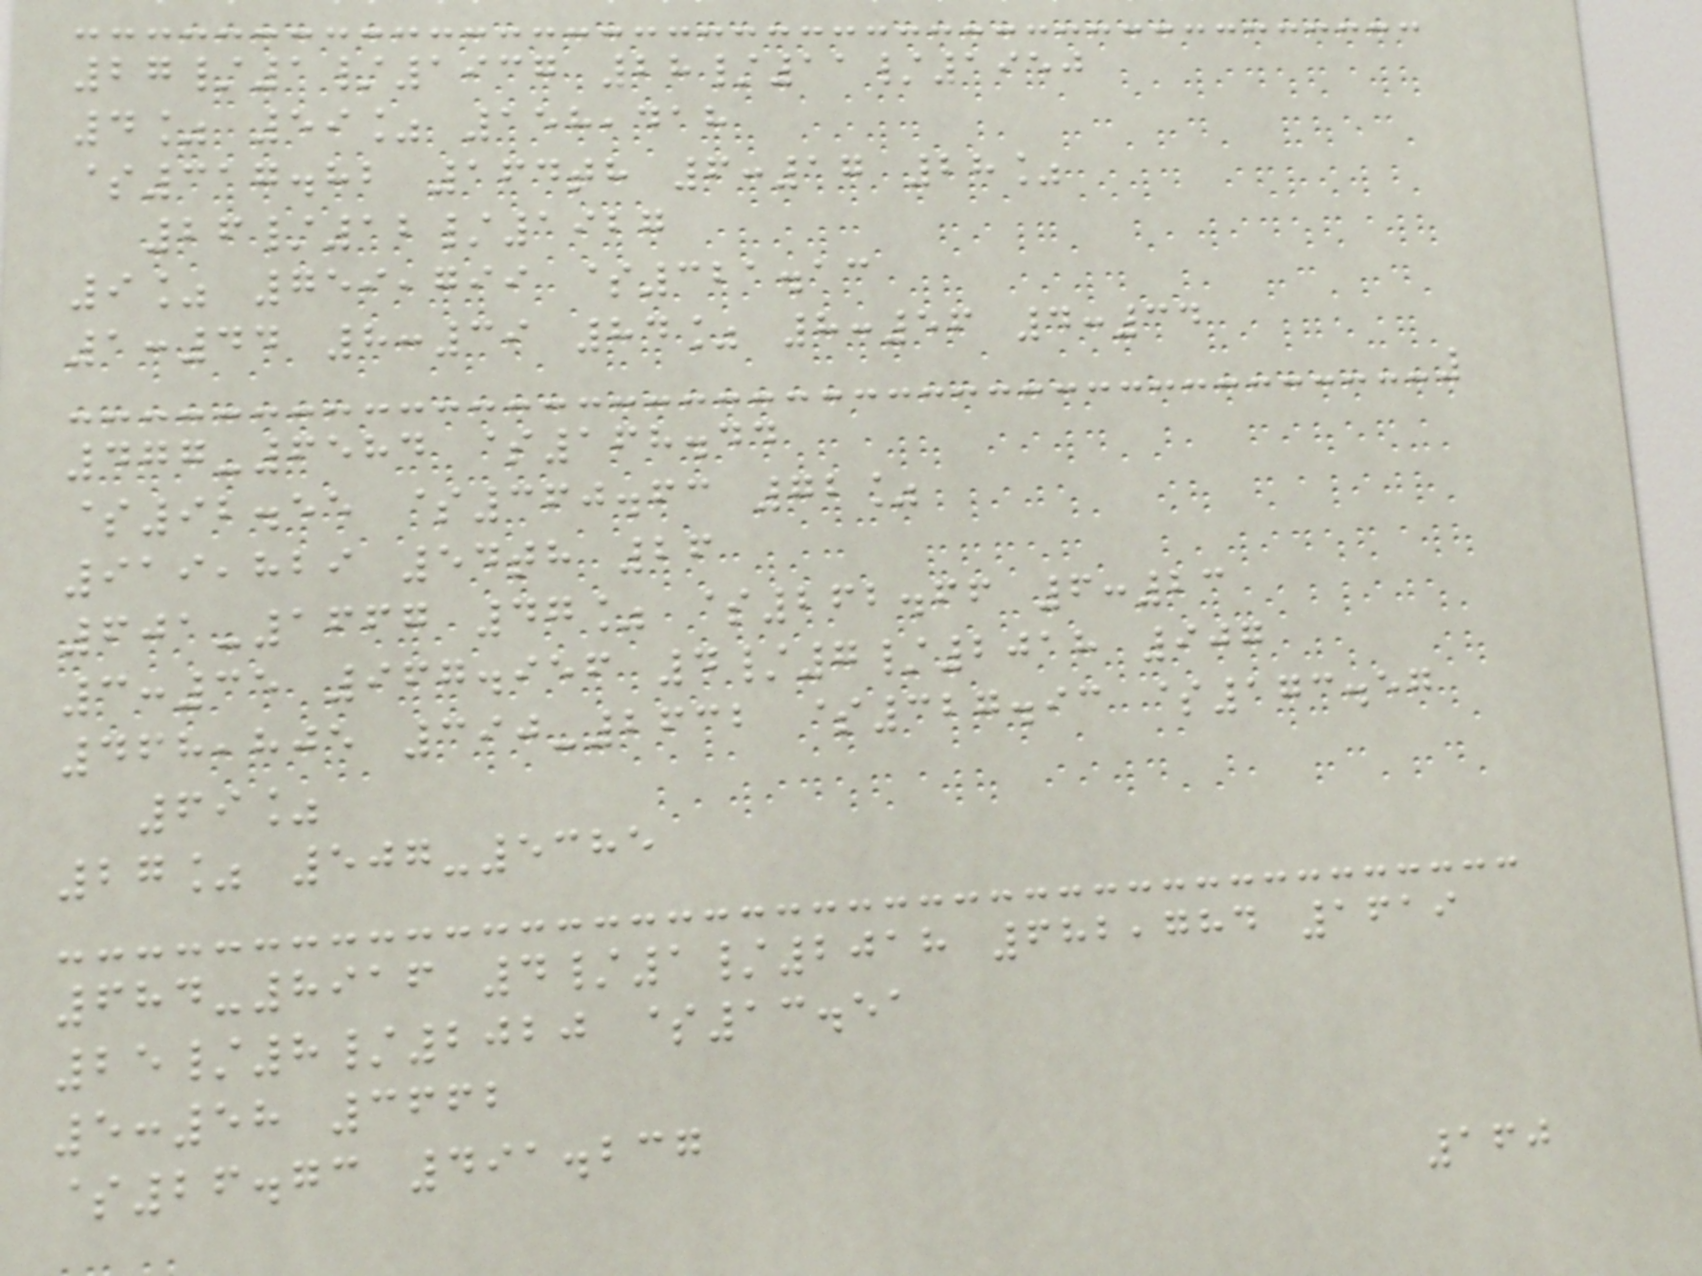27/1/1937 28/11/1950
4% 59% 158,418
$317.82 164th 6:17 28%
26/12/1927
9% 759,799 $321.13
1:44 8:39 84% 8:56 4:34
477-6584 $168.44
$92.55 $360.63 72%
919,829 54th 26
601-1667 47% $262.66 6:23
3:35 967.956 4/7/2018 907
468,805 390-2632 $327.93 $173.57
69%
27% 507-5385
684-8916 4/1/2018 682,784 1619
25/8/2020 $13.51
5:58 3662
$26.73 491.237
160
